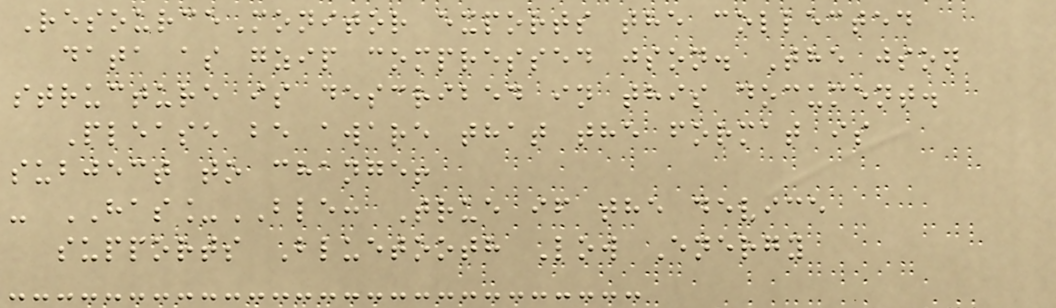ResourceMonitor exports the collected
data as gzip compressed json. The json
structure is described in this document.
Please be aware that the format is
subject to change!
- HAS_BLE: True if the device
supports Bluetooth Low Energy
